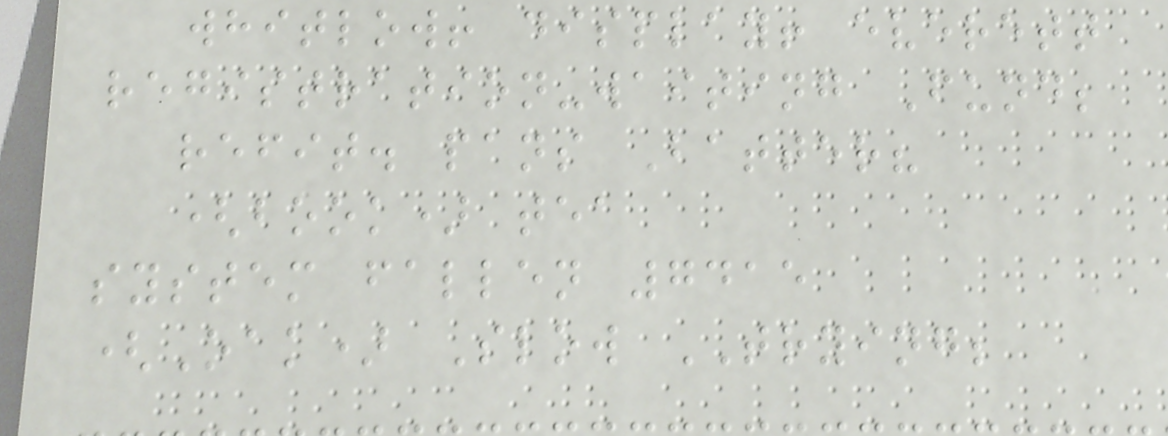whitlow! display! everett
registration-waiting Fund;
refit. pans Batter?
(book) tea
system fallen 7415
(Oak) Slow TRYING;
